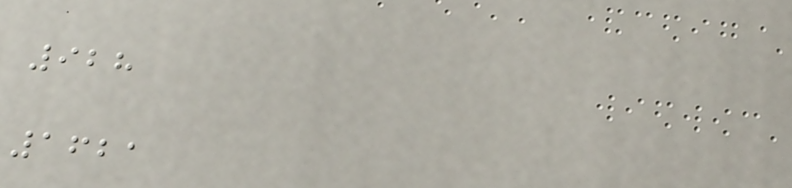928
1621
